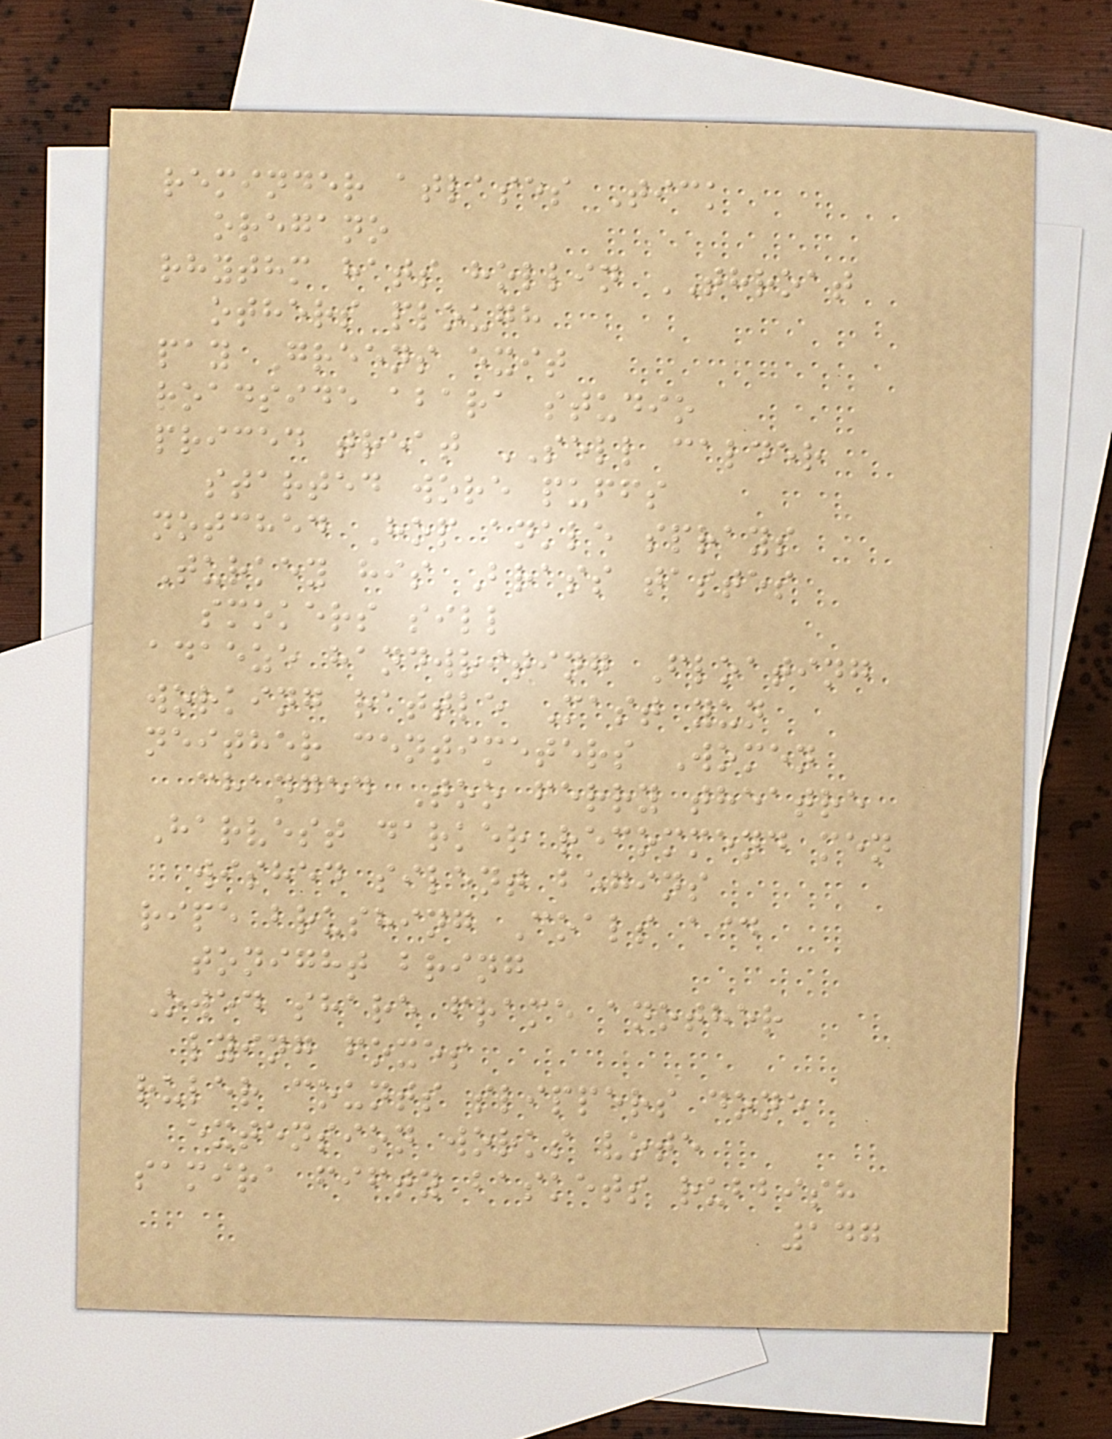reminder atlases Tick
oregano
rhythm hats hollin THROAT
others plough
pay Greens exit
roadside abara studio
priced treat SELL calder
started wore puffs
notched Hop ankle sprays
Turkey his Brass tastes
smokers sill
adaeze handwriting Floating
working rattle Mast yun
neither centimeters Women
changed Too ferry theatre
Harvest darker recommend men
wished silent begins
ripe brushing Coals aid
tonight bring
Owed share frame another
lying foxes
ruler counts slippers done
extension works vote
samira fifty baskets rubbish
147
